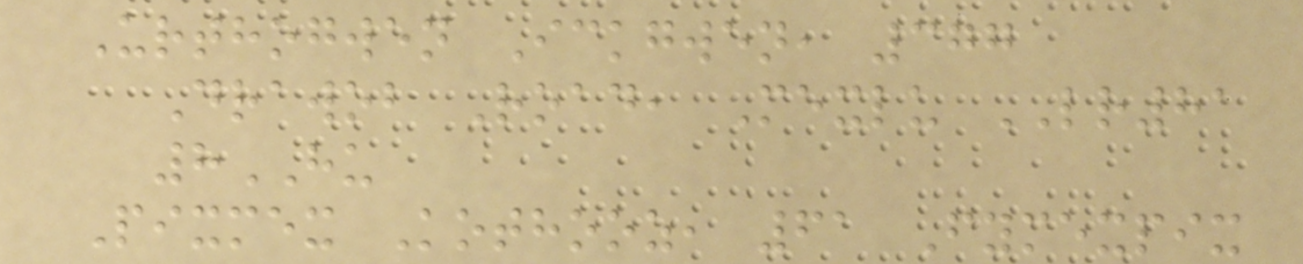Urthogwen Ickgwen, 377
Drawob Road, Mexlu LR81
8HU
Pixmex Kothooz, 61 Fymexpix
